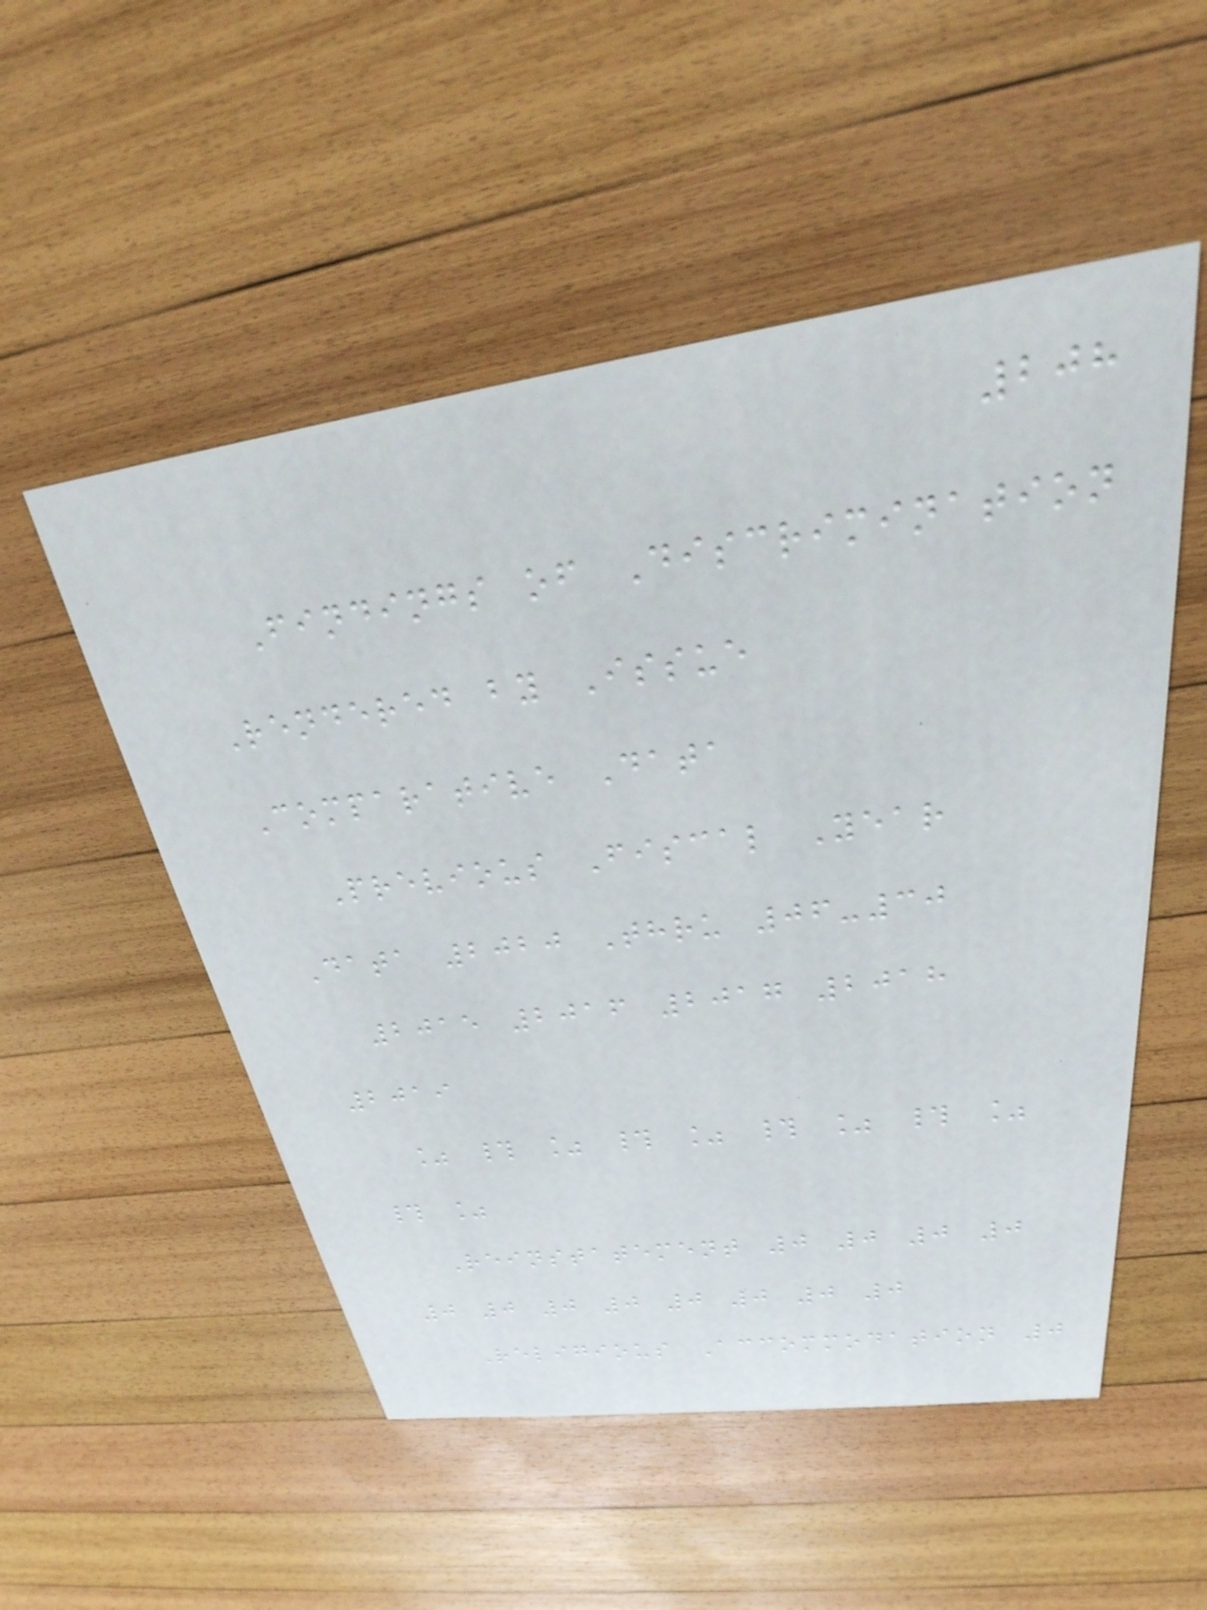208
Findings of Discrimination
Rendered by Issue
Comparative Data
Previous Fiscal Year
Data 2020 Thru 06-30
2015 2016 2017 2018
2019
% # % # % # % # %
# %
Reinstatement 0 0 0 0
0 0 0 0 0 0 0 0
Religious Accommodation 0
